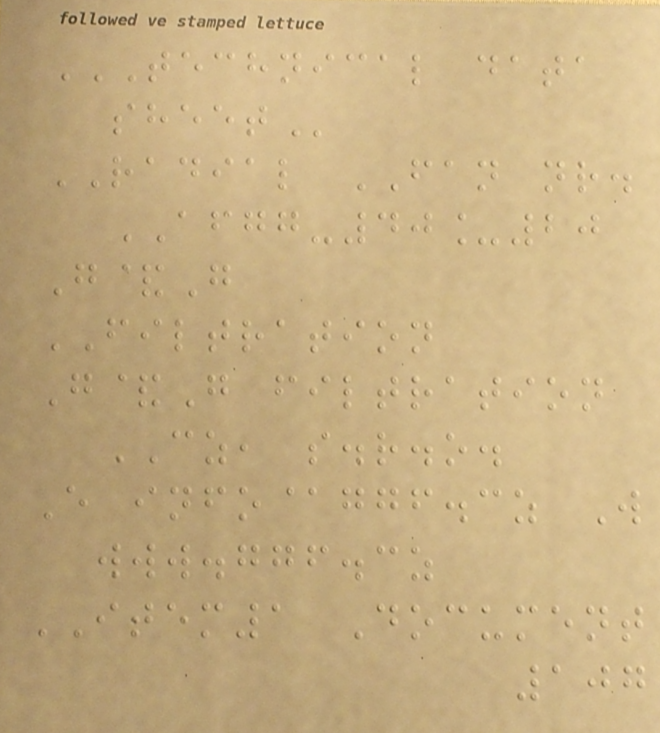TECHNICAL DATA
SHEET
RADIAL FAN nr.
AFGG-40_20
G&G
FILTRATION
G&G filtration
CZ, s.r.o.
E info@ggf.cz W
www.ggf.cz
ITEM1 Document
107
